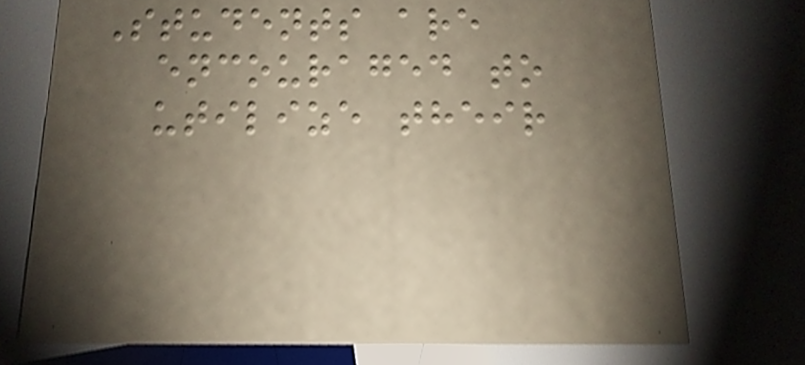Students are
encouraged to
utilize their
